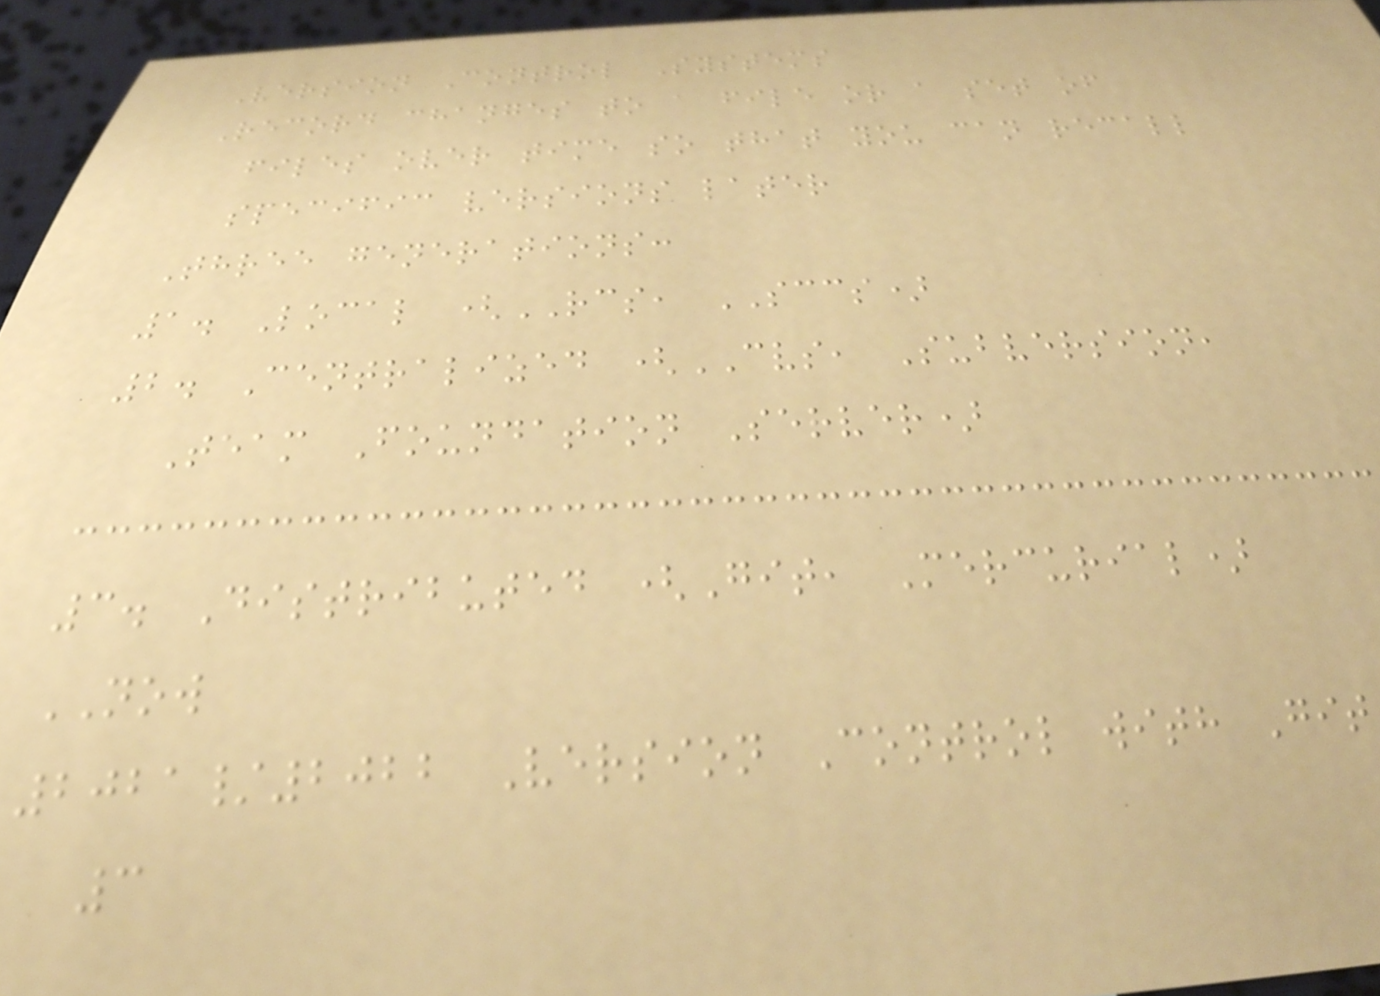Version Control Systems
Record changes to a file or a set of
files over time so that you can recall
specific versions later
Three generations:
1. Local (RCS, SCCS)
2. Centralized (CVS, Subversion,
Team Foundation Server)
3. Distributed (Git, Mercurial)
NOW
2021/2022 Version Control with Git
3
